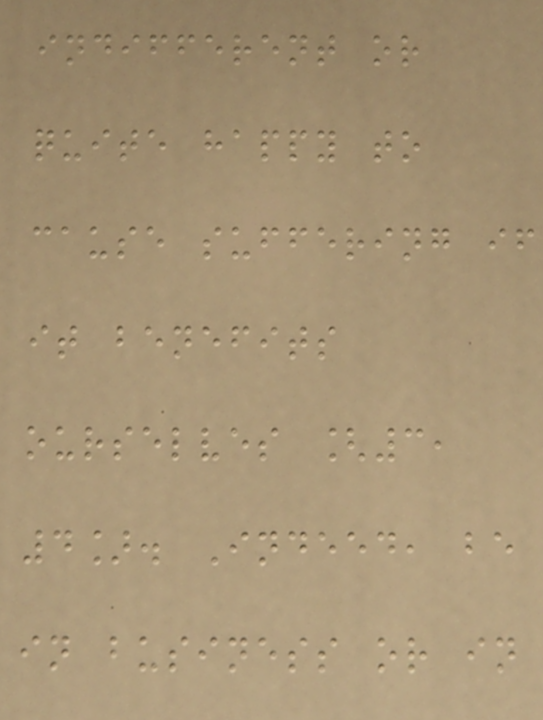indifferent or
quite happy to
cause suffering if
it benefits
ourselves [3,
4]. Indeed, be
in business or in
